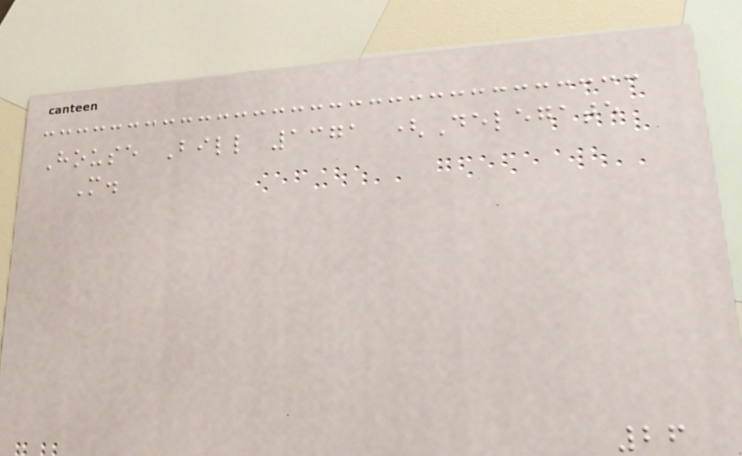House Bill 1371 (Delegate
M.
26
